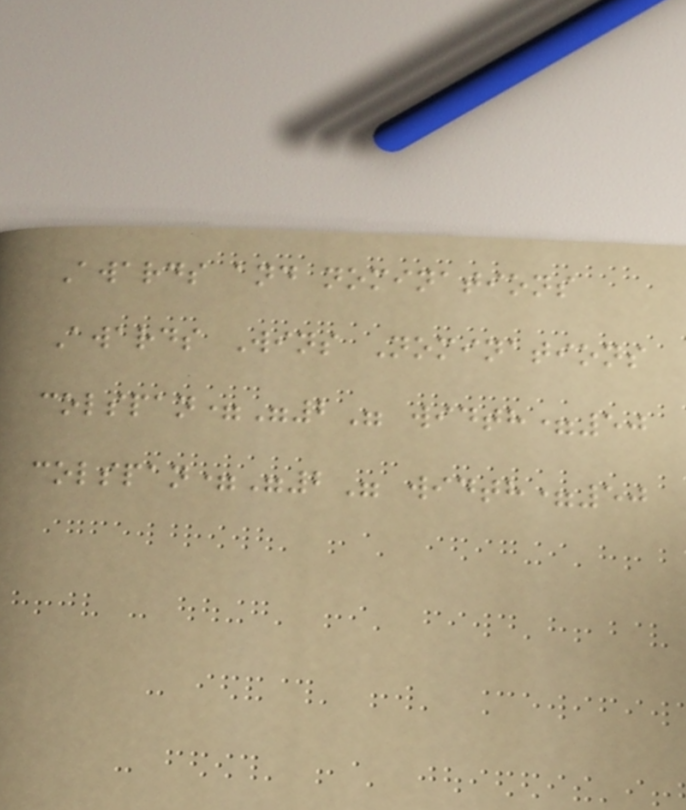Awards and nominations
Awards Wins Nominations
colspan="2" width=50
colspan="2" width=50
